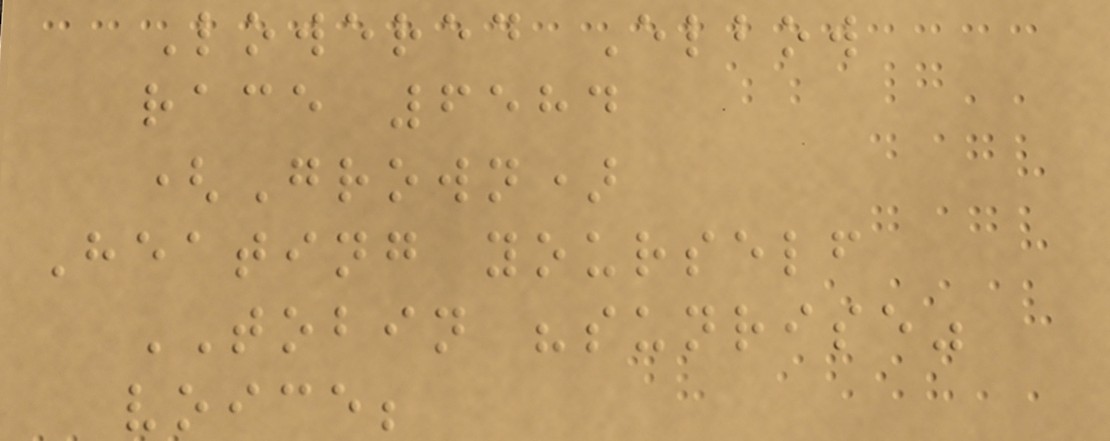Lowered Elbow
race 6584
(Grown)
Heating yourself
TOBIN "sunrise"
voice;
